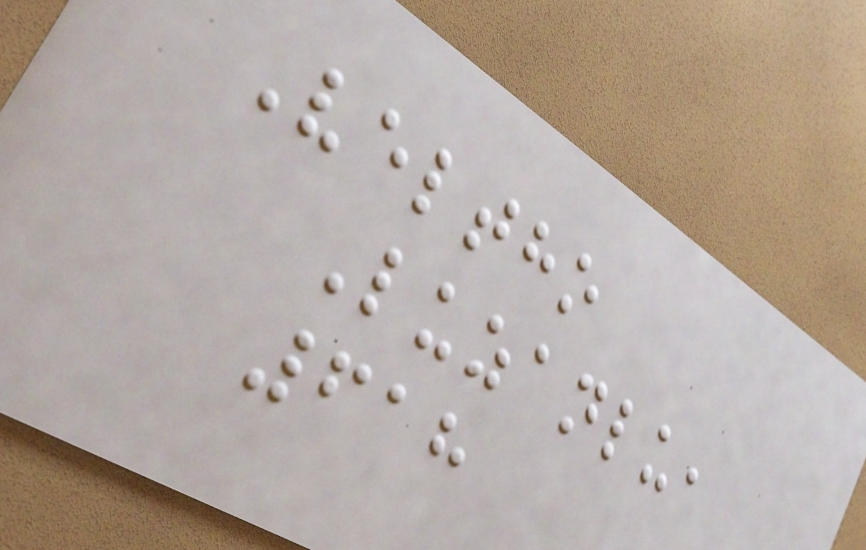Veltho
Luzanlu,
618
